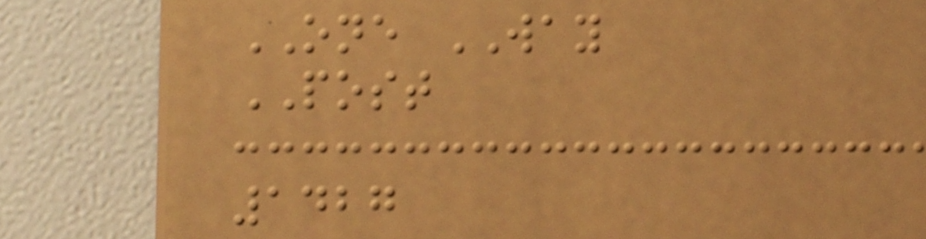ONE WAY
POST
1427
